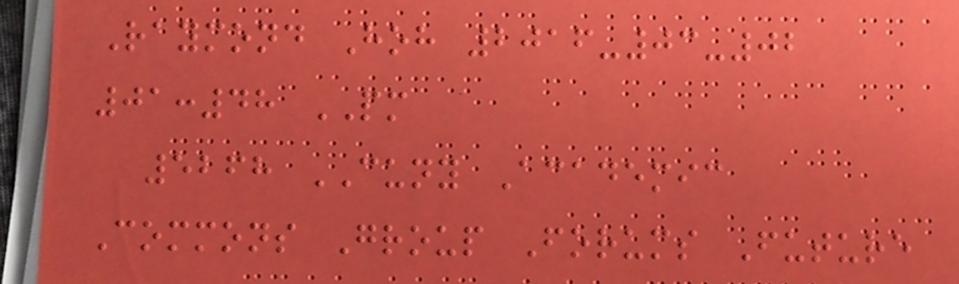Raymond Hoh 2016-03-02
01:48 PM
5268 CUNY Academic
Commons Group Forums Future
